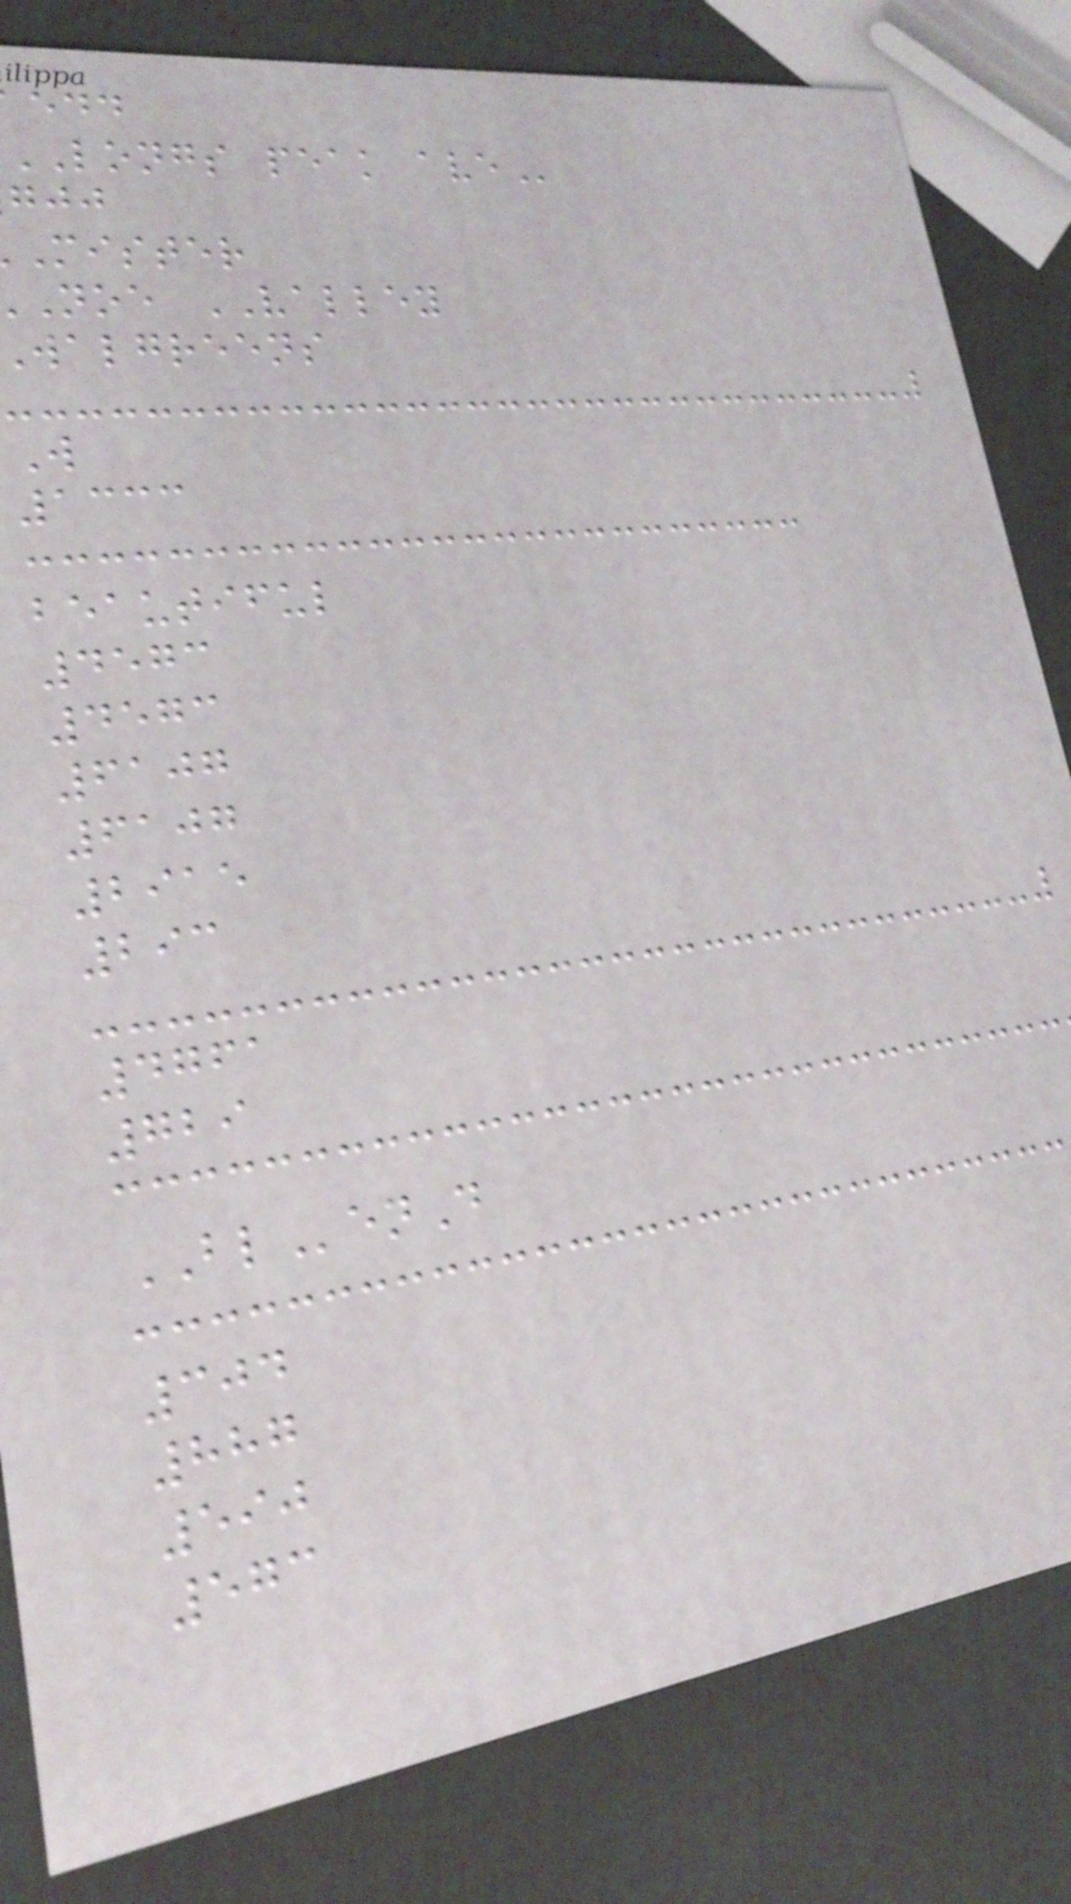LONGS peak
mister
noe VALLEY
walgreens
W
1333
beautiful
4573
4573
6107
6107
2915
293
4761
729
BLenD
304
887
590
573
